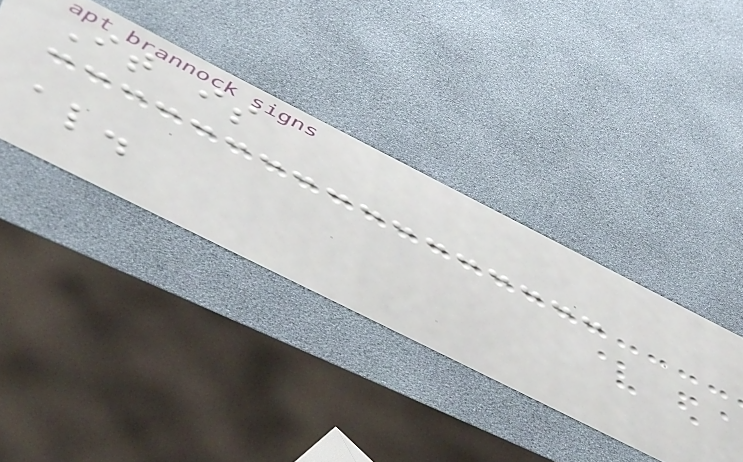It is
al.
